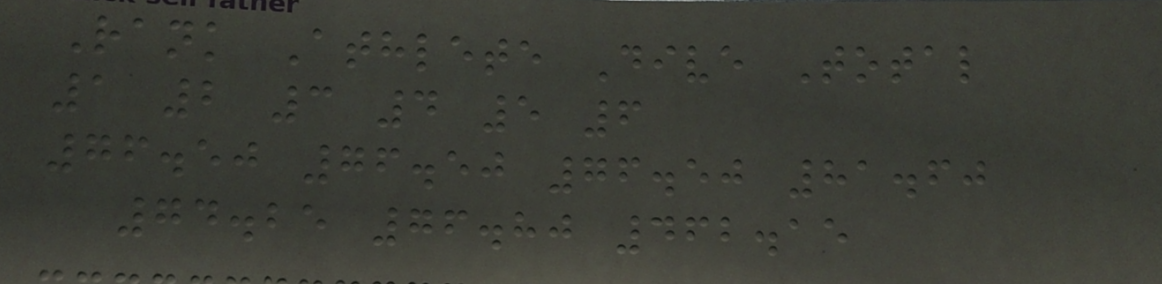Rank Athlete Dive Total
1 2 3 4 5 6
76.50 76.50 76.50 81.60
74.25 76.80 462.15
